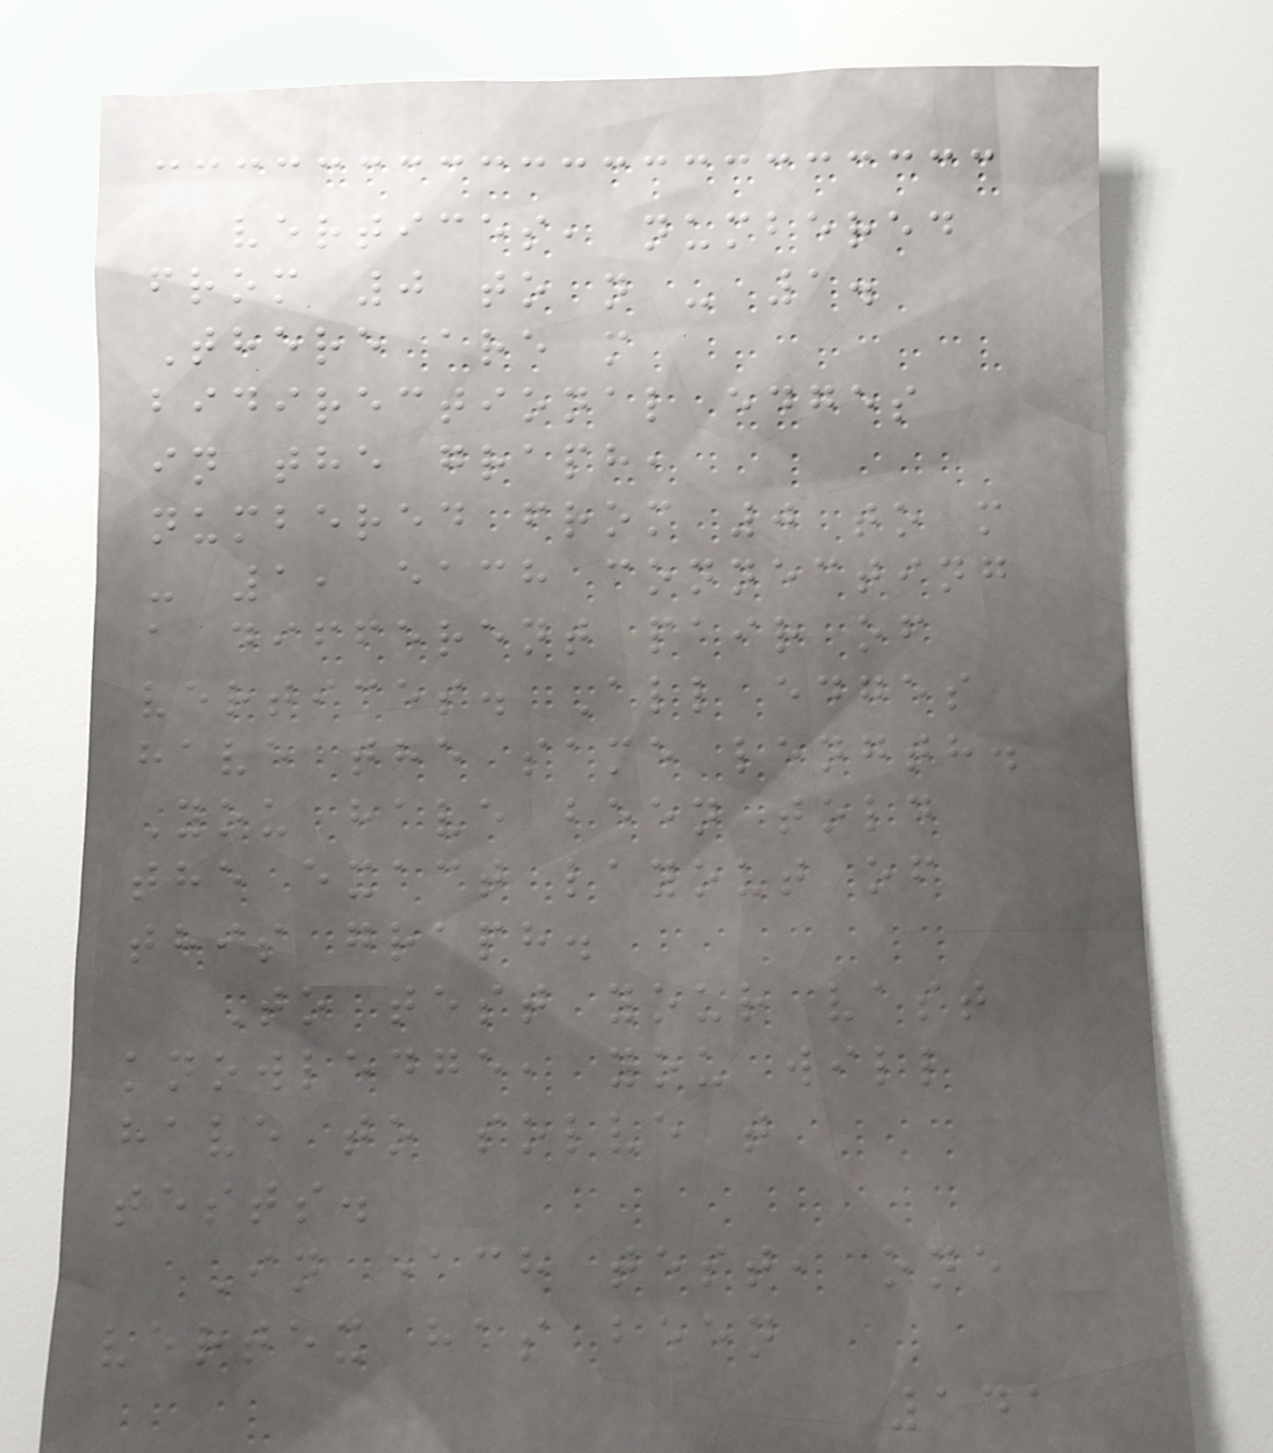vertices, numbered
from 0 to n - 1.
There are m
bidirectional edges
in the graph,
numbered from 0 to m
- 1, each connecting
a different pair of
vertices. All edges
have the same length.
You have been told
the exact layout of
this graph.
To test your vast
knowledge, you will
have to solve t
tests.
In each test, one
vertex has been
141
